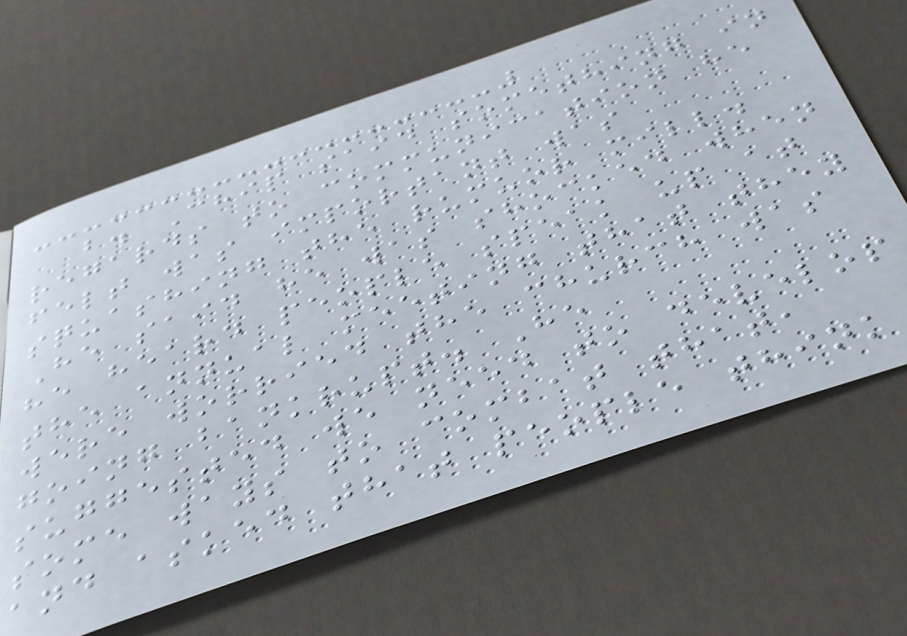b. Chip said something in
regards to communication he
felt was important was
squashing the rumuor mill.
He said he was shocked when
he heard people speak up at
the annual meeting that they
were worried the church was
going bankrupt. He
suggested we need to develop
some ways to combat that,
and asked that people think
